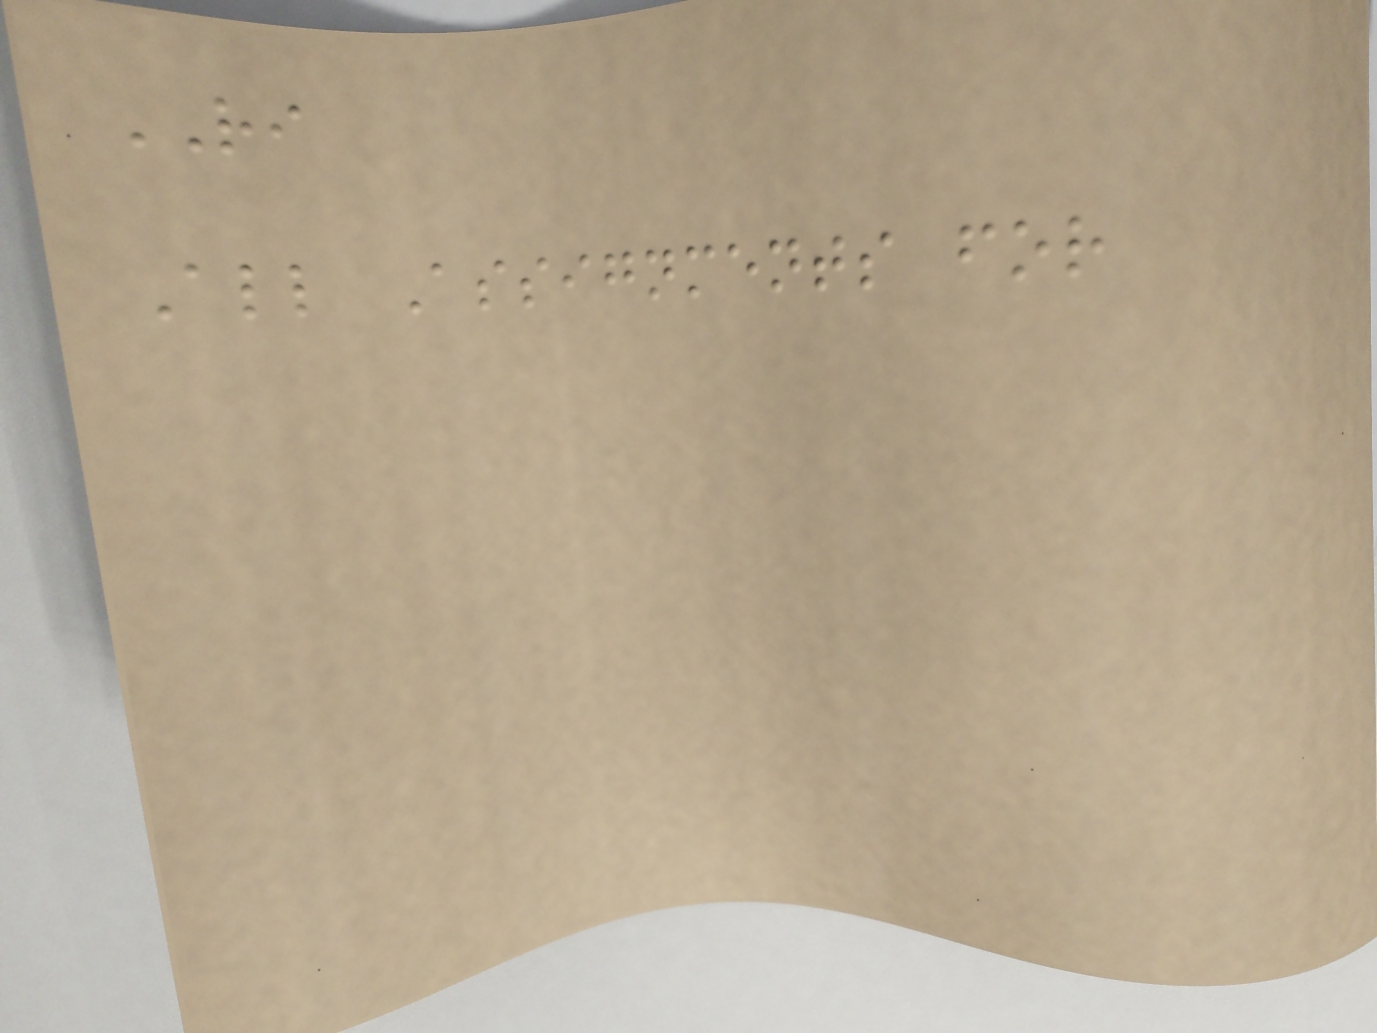RI
All Assignments for
